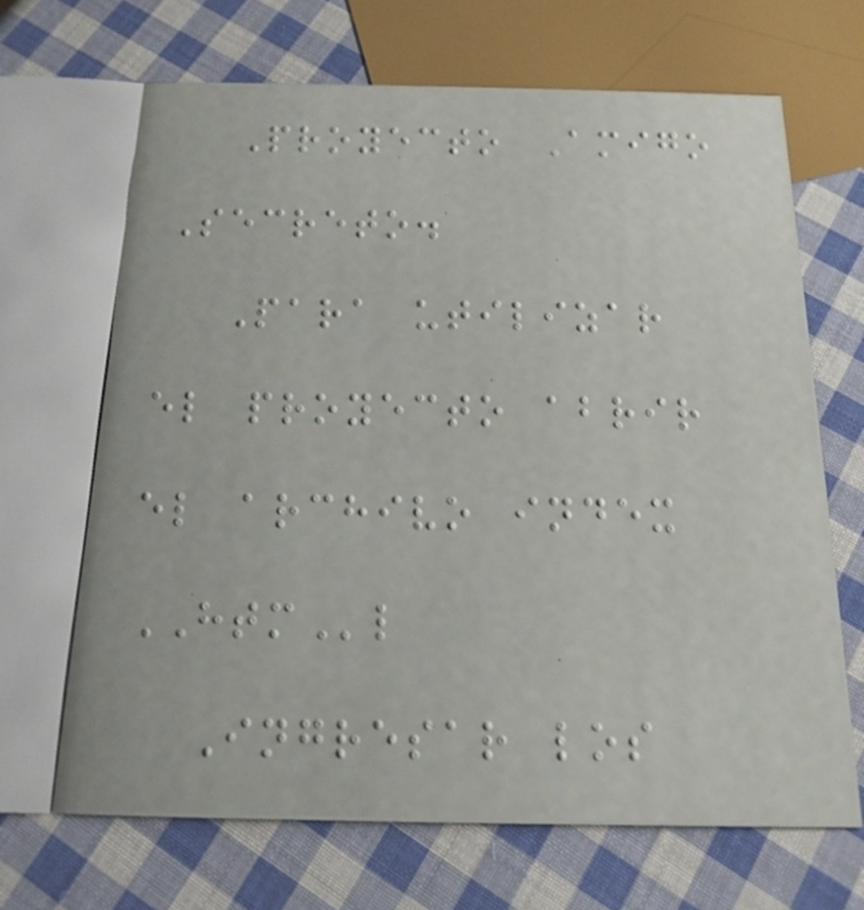Proyecto Amigo
Secreto.
Para utilizar
el proyecto abrir
el archivo index
HTMl
Ingresar los
